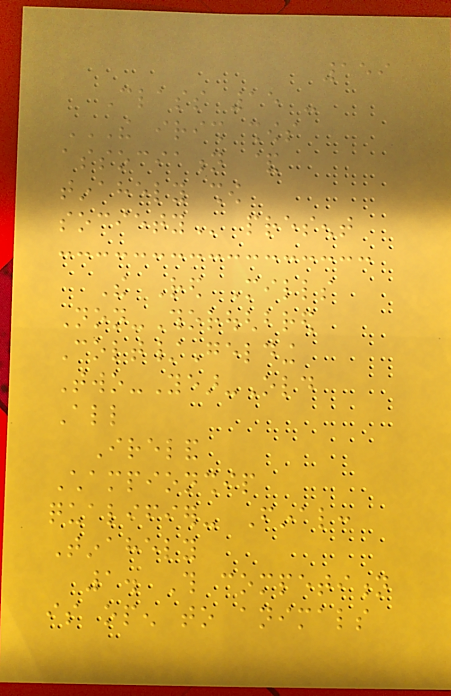159
Class 15 -
THE IRISH SHOWS
ASSOCIATION &
TINAHELY SHOW
SOCIETY present
The Red Mills
Non-Thoroughbred
Colt/Gelding
Two-Year-Old
All
Ireland
Championship
qualifier- Final:
Tinahely
1. This competition
is open to animals
